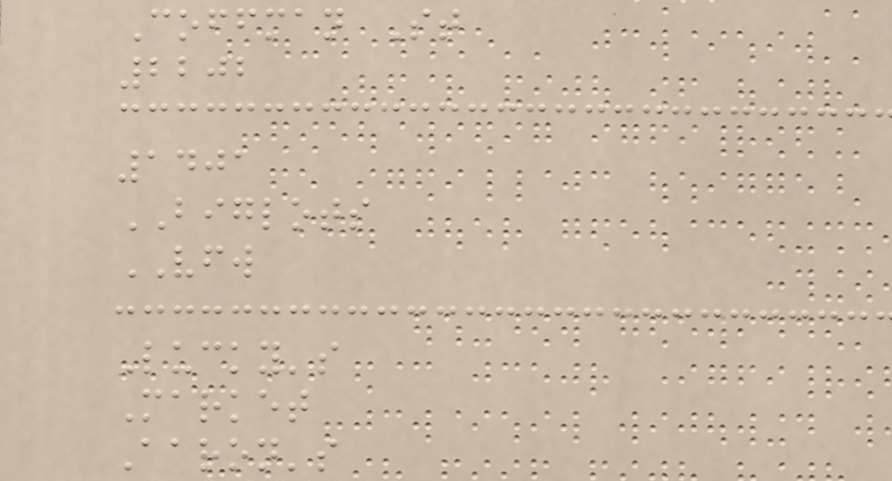Coffman St
2202
1401
BIGLOTS
VFW
Lucky's
Market
Aaron's
